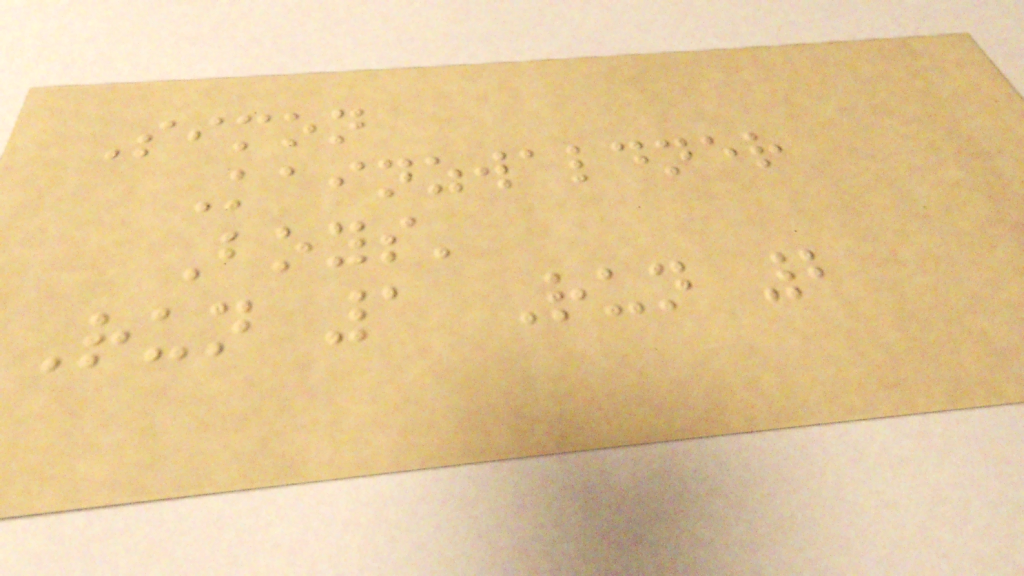Simon
Kainzwaldner
Boys'
Run 1 Run 2
